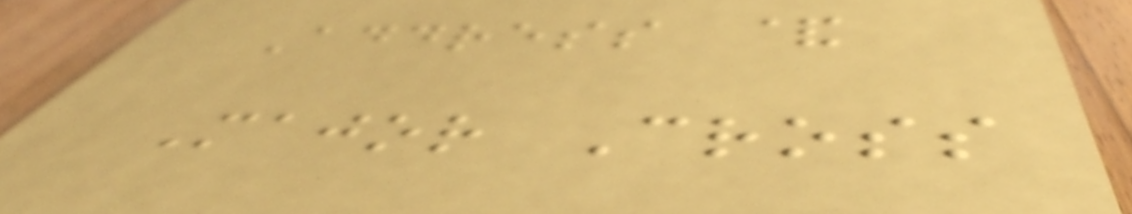Address &
Major Cross
